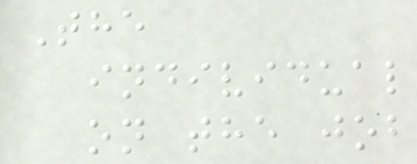The
individual
on the job
